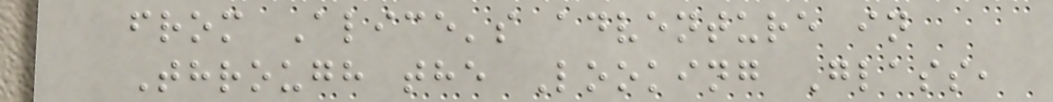from Alice's adventure in
Through the Looking Glass,
